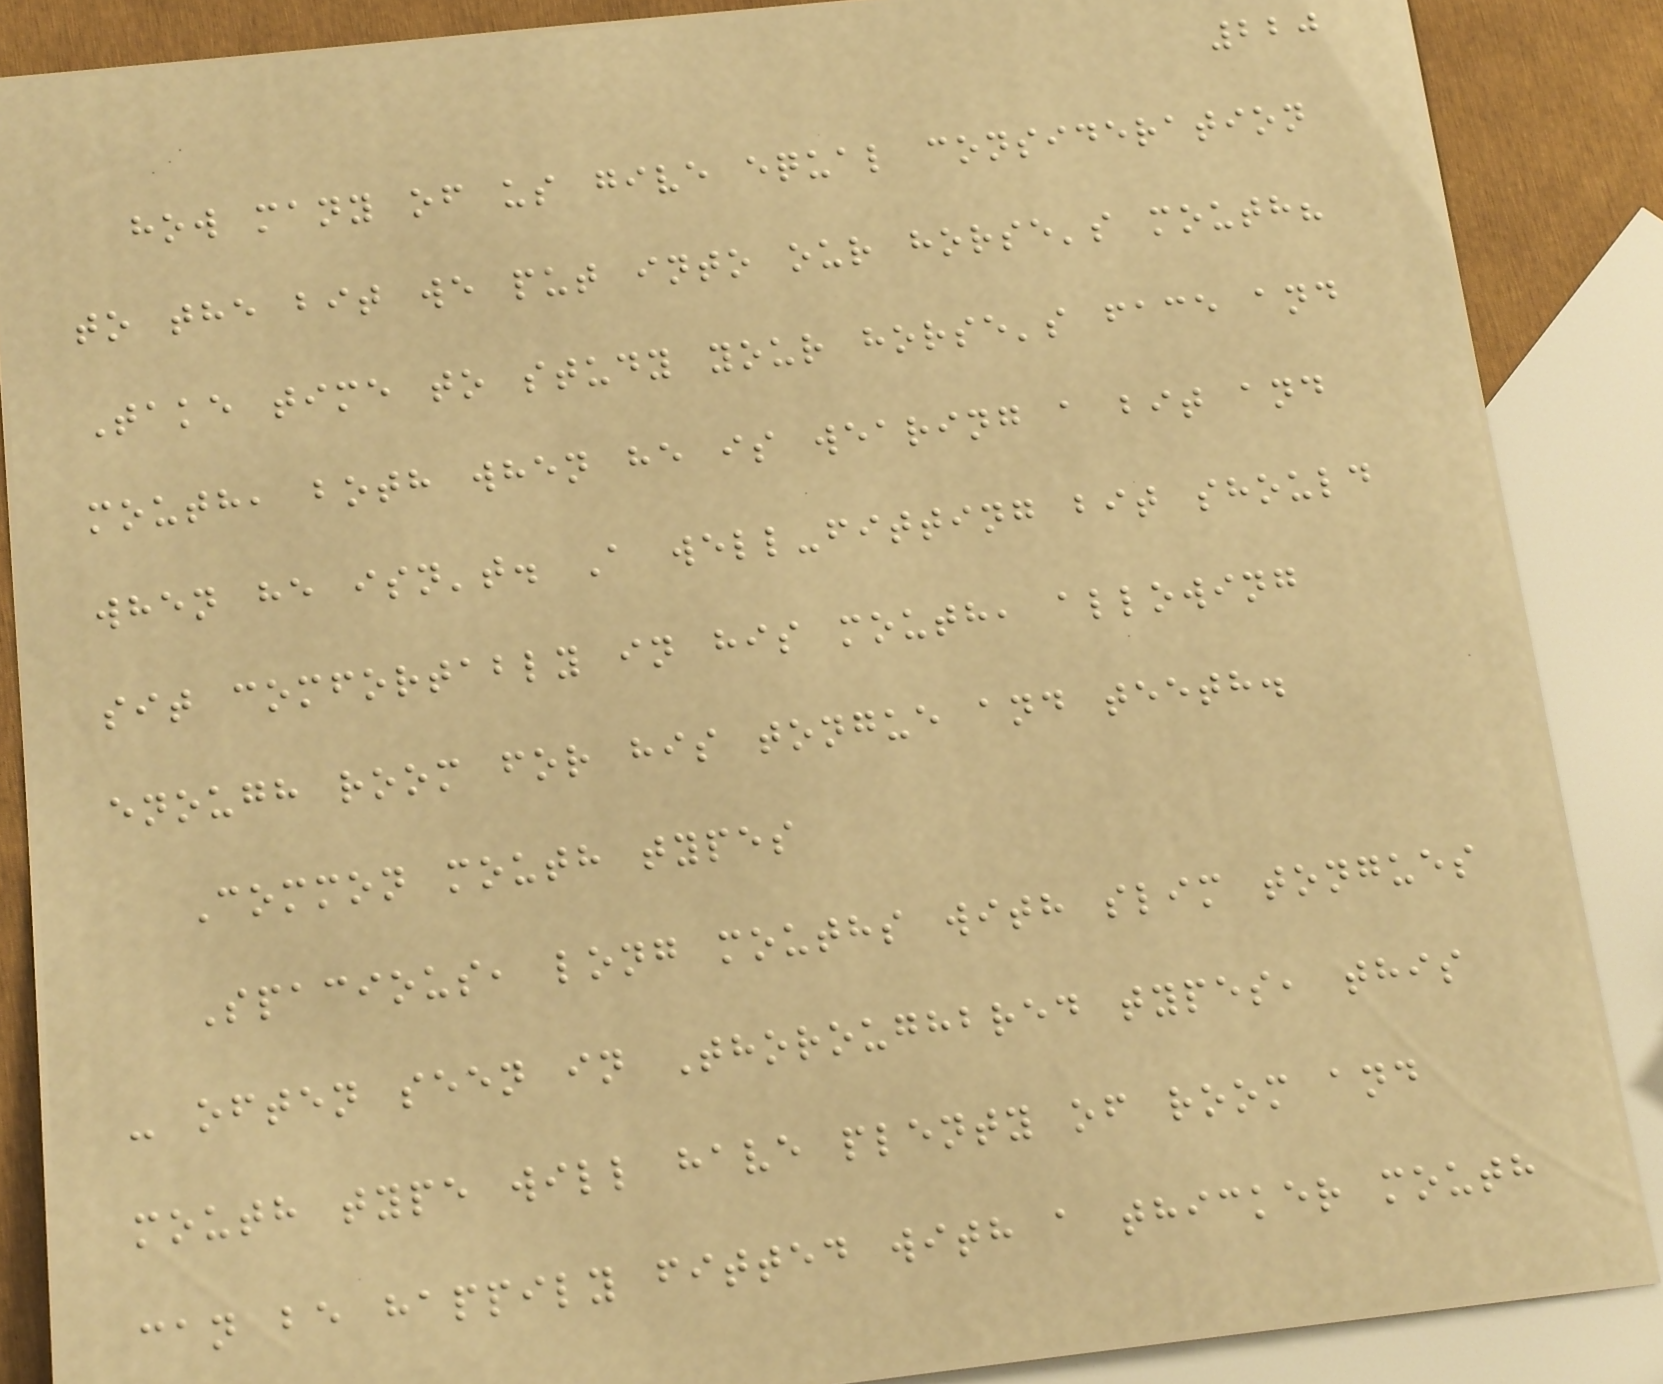220
how many of us give equal consideration
to the bit we put into our horse's mouth?
Take time to study your horse's face and
mouth, both when he is wearing a bit and
when he isn't. A well-fitting bit should
sit comfortably in his mouth, allowing
enough room for his tongue and teeth.
Common mouth types
Spacious, long mouths with slim tongues
- often seen in Thoroughbred types, this
mouth type will have plenty of room and
can be happily fitted with a thicker mouth
